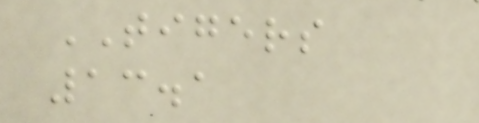TIGERS
13.1
